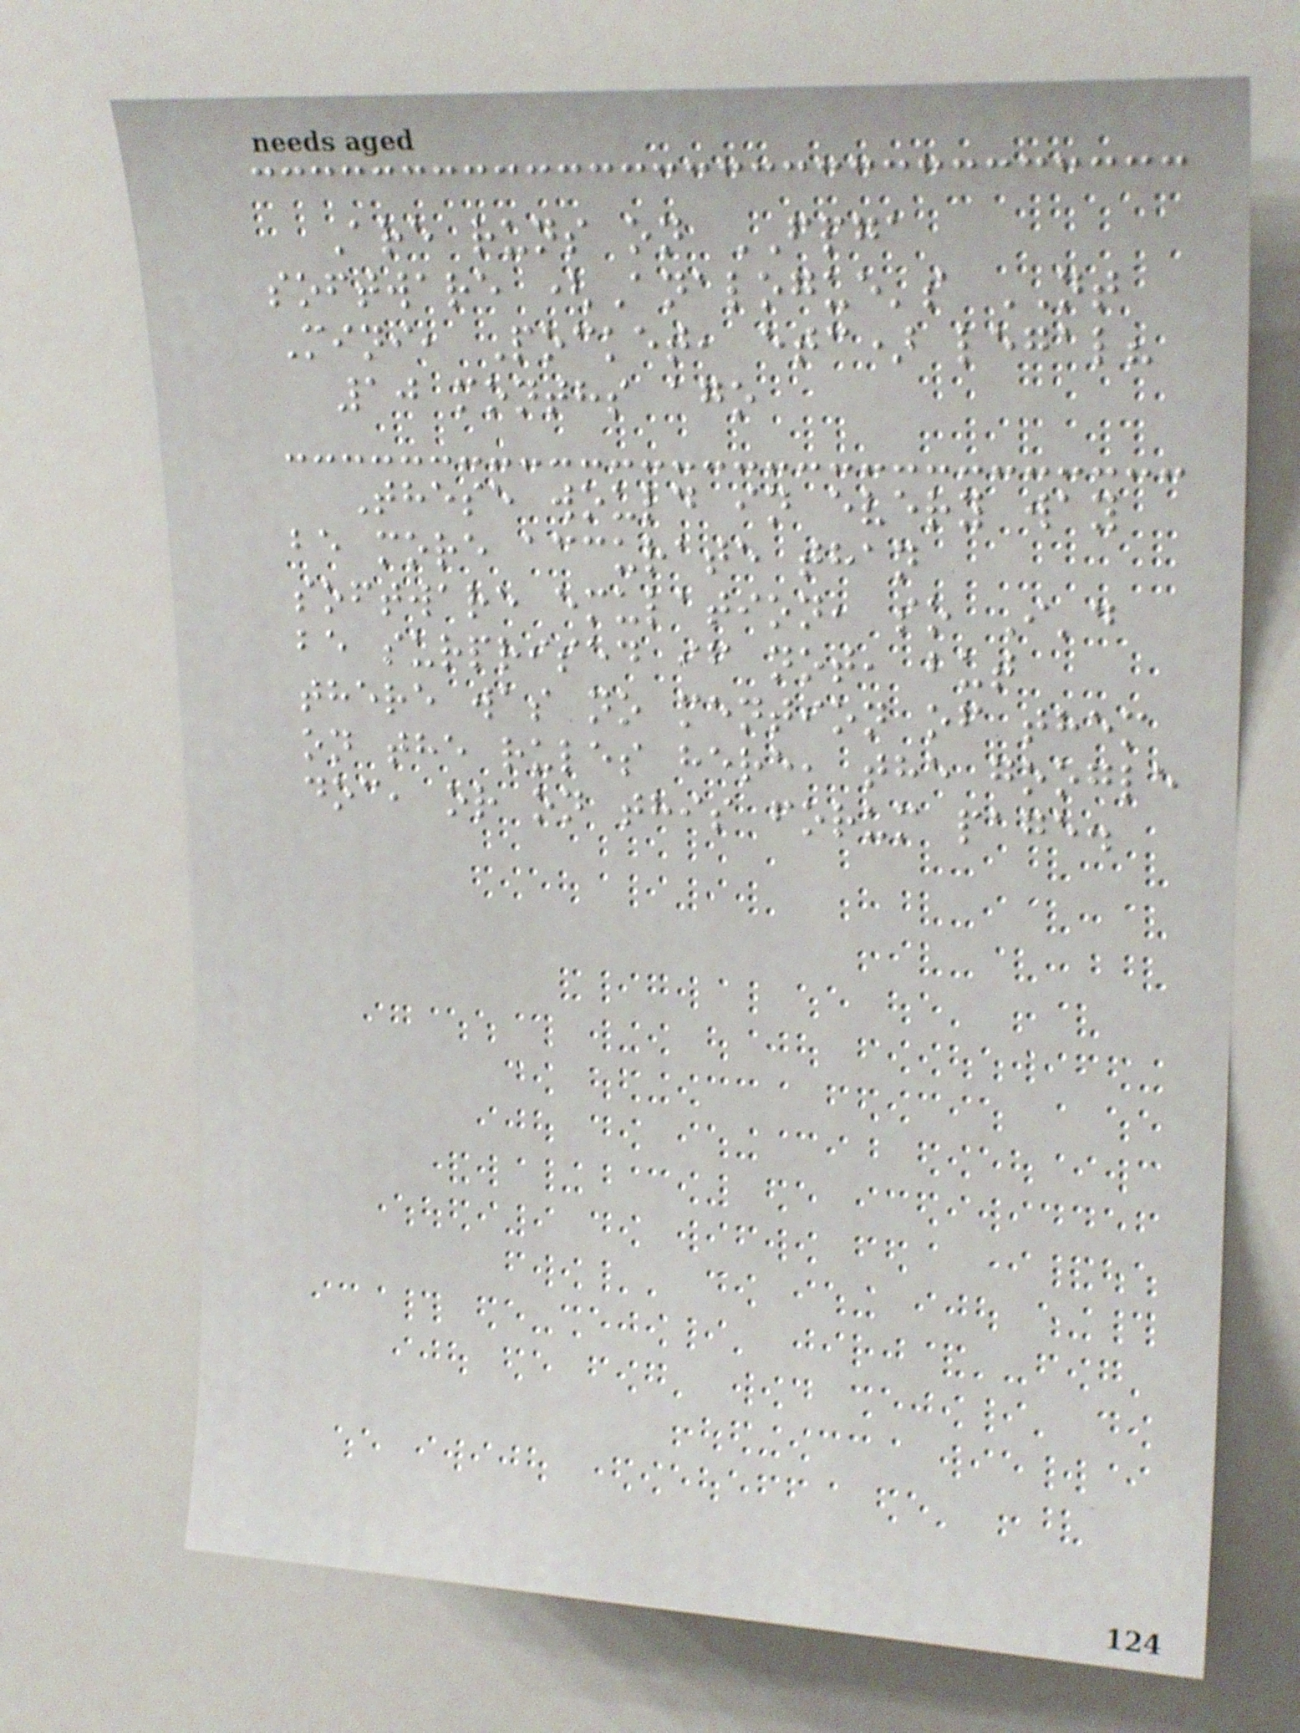Are runs on FPGA
software (Analogue's NT
Mini, Pocket, etc) legal?
10 months ago
These would in every way
be more accurate than
software emulation, so I'd
be surprised if not, but
there was no mention of them
on the rules here, the google
doc, or on this forum page.
